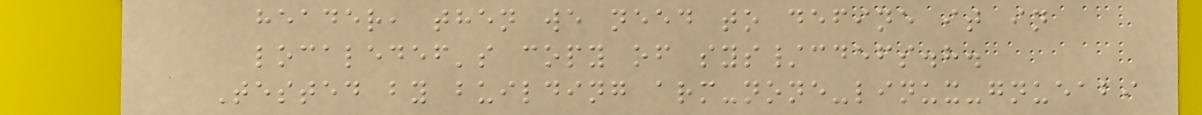header, then we need to define it in
localedef's copy of sys/cdefs.h.
Tested by building arm-none-linux-gnueabi
